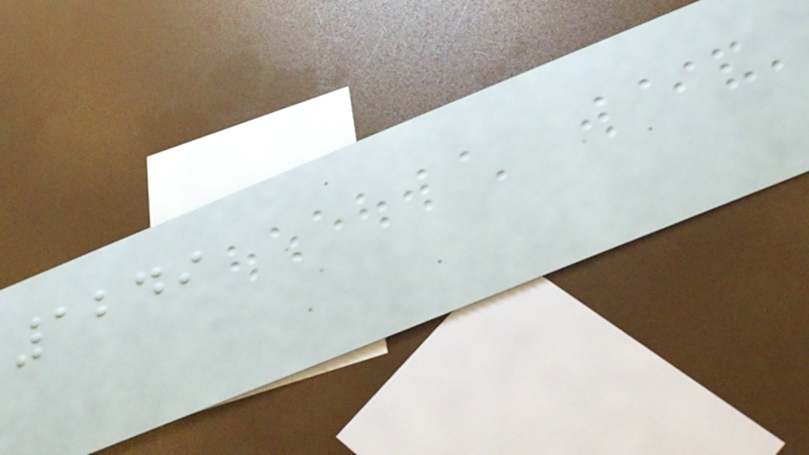1249
